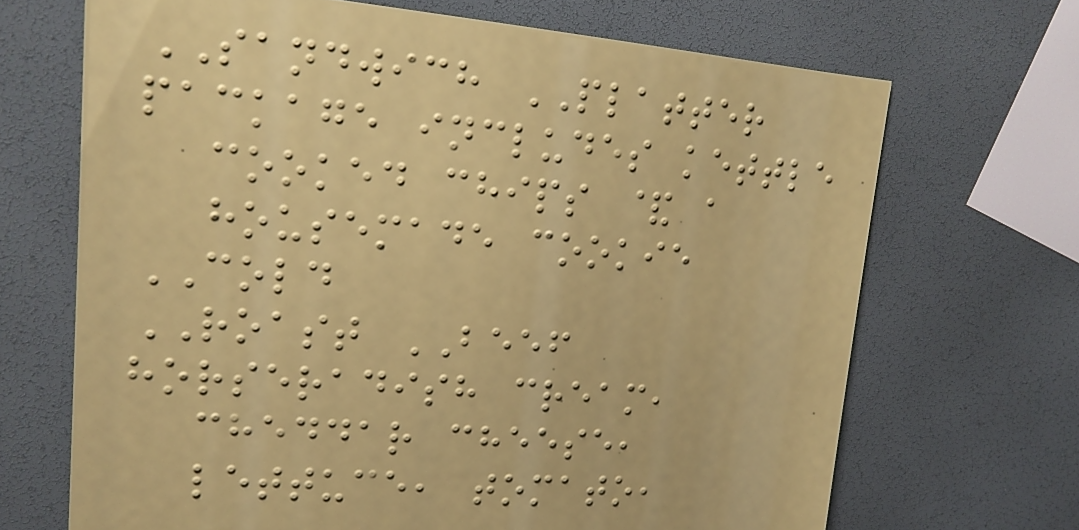SANDWICH PLATTER
package includes kettle
cooked chips & a
housemade cookie
COLD
ROAST BEEF
horseradish cream,
cheddar cheese,
lettuce, tomato,
